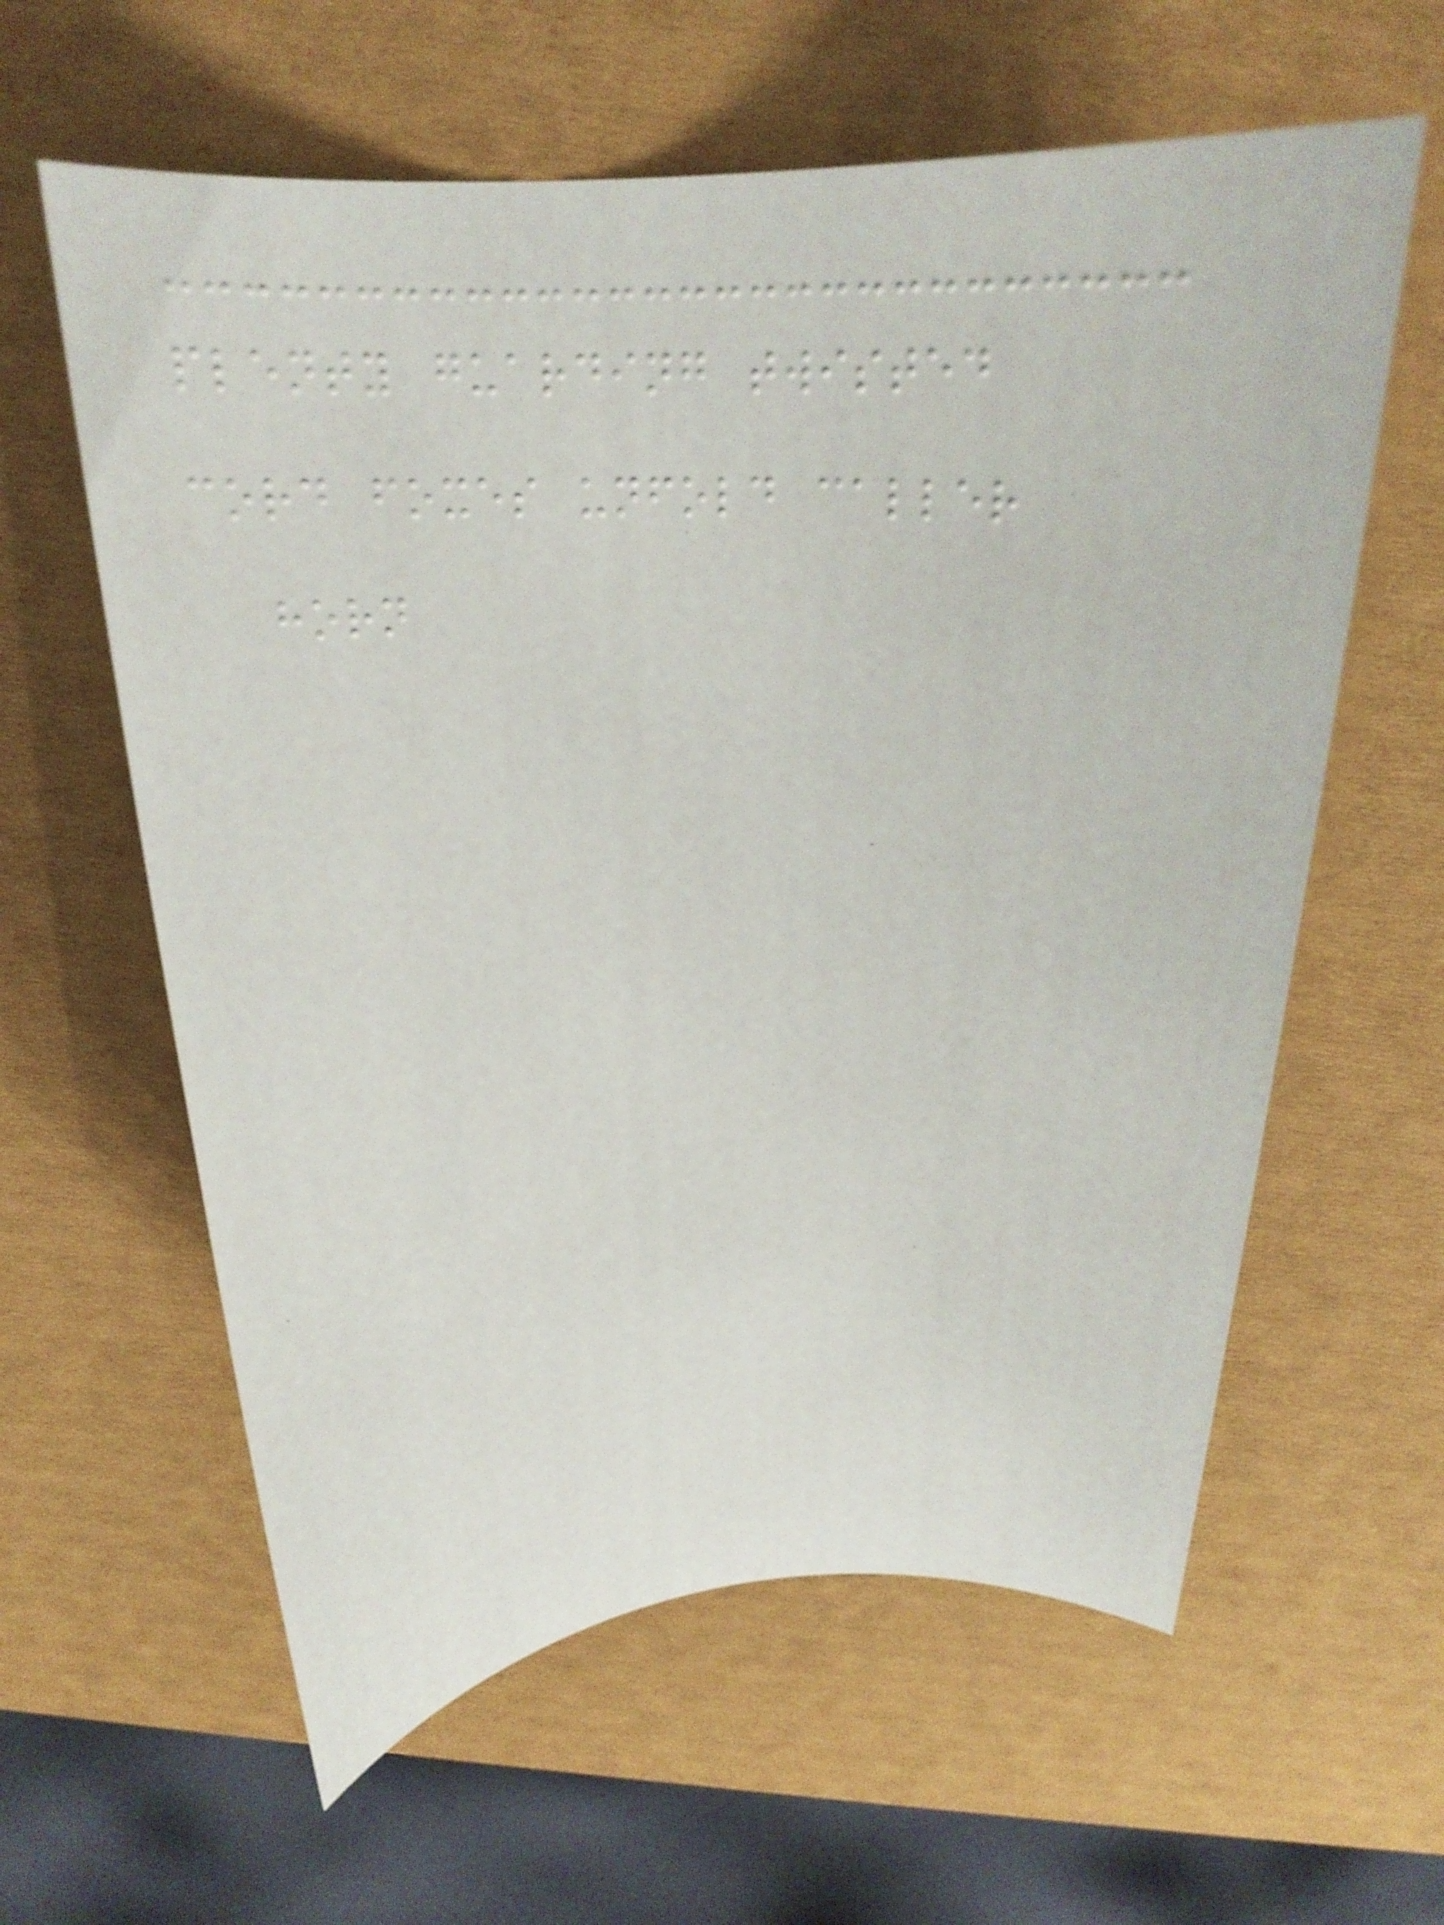plenty guarding twisted
cord foxes unfold caller
horn
